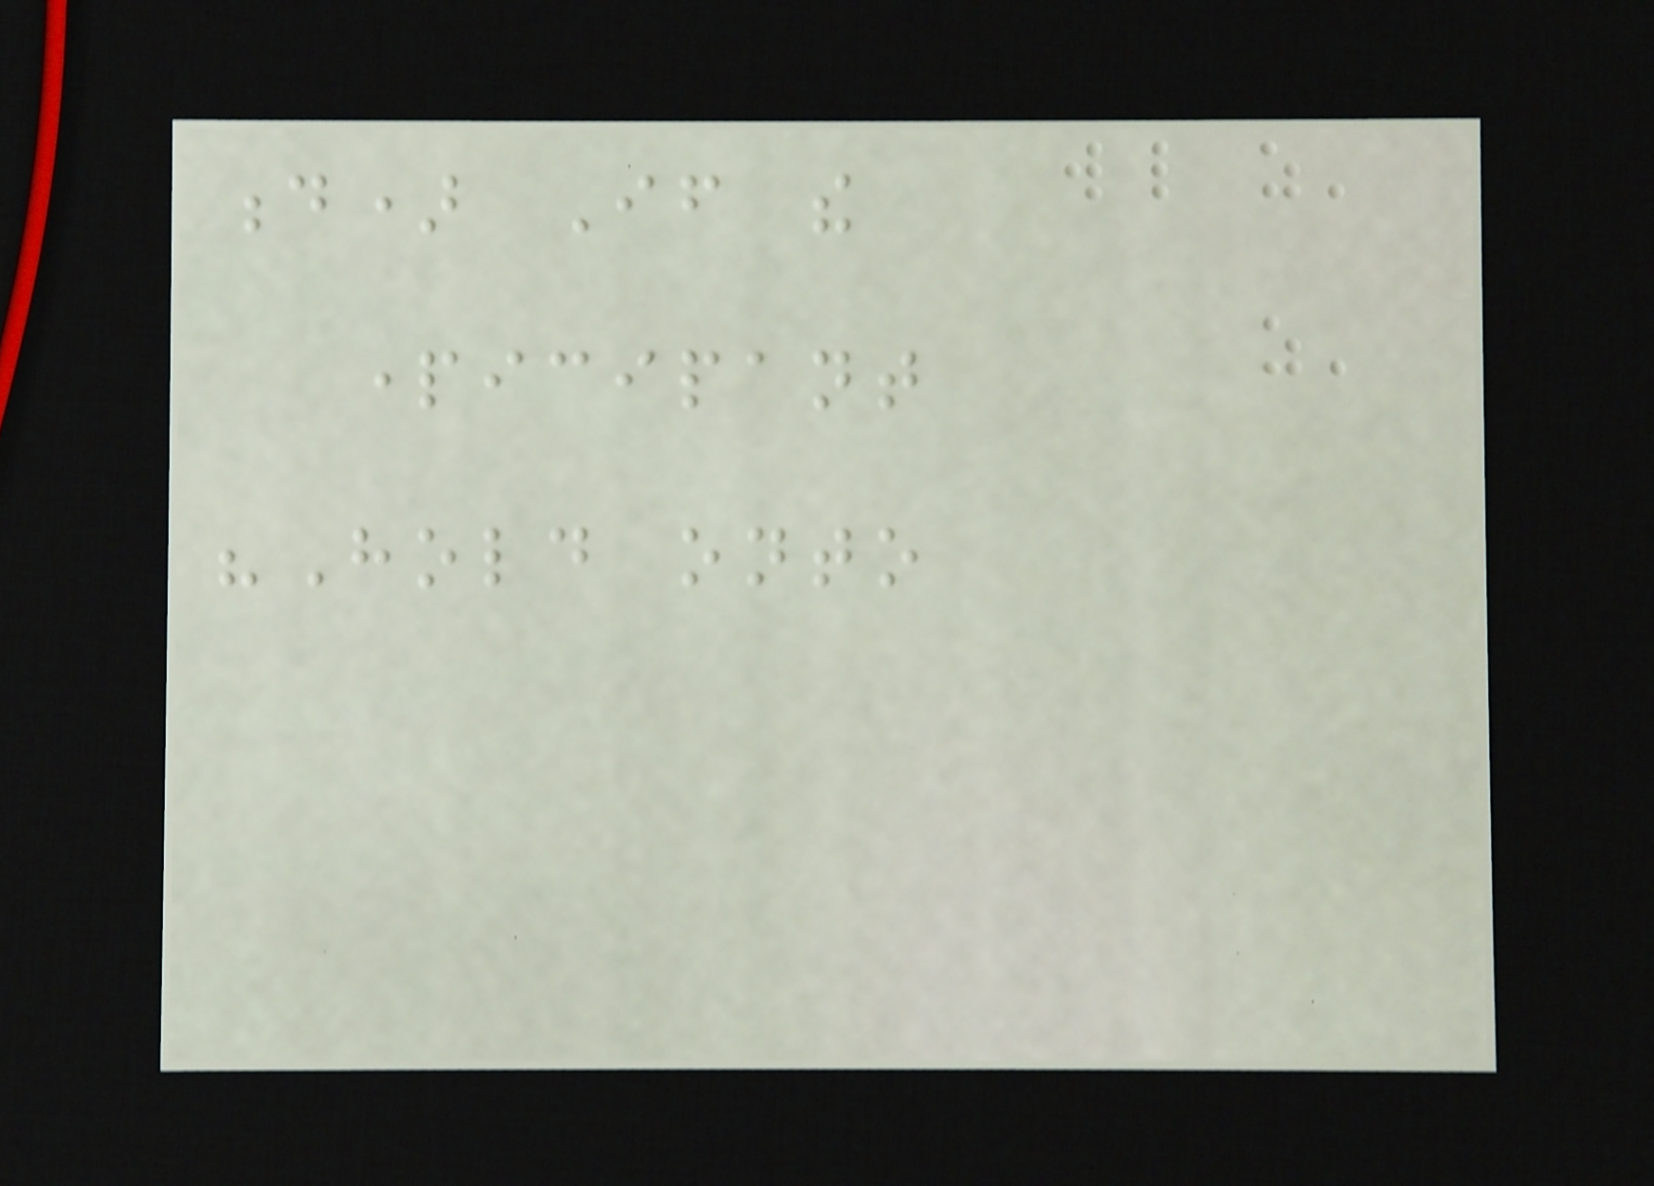d) If the
participant
"Hold onto
